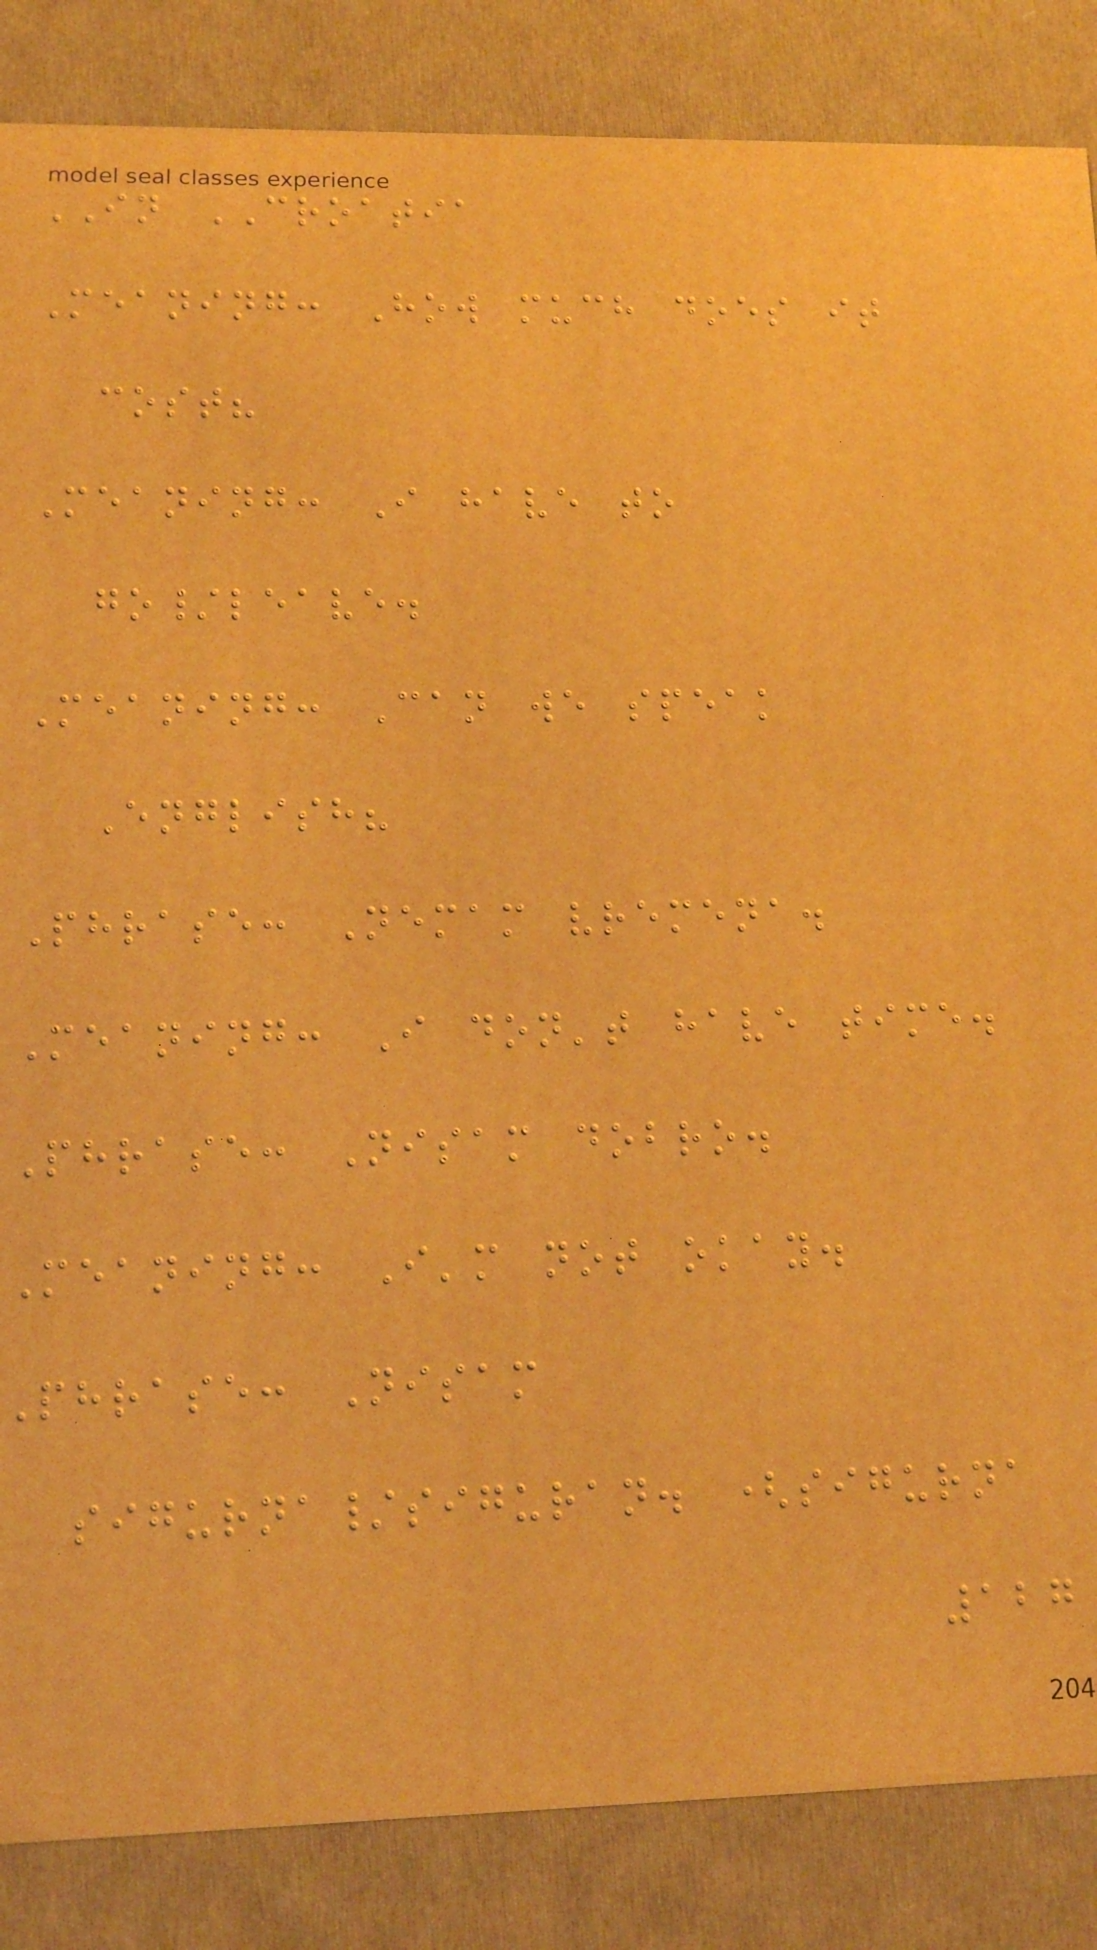IN CROATIA
Meaning: How much does it
cost?
Meaning: I have to
go/leave.
Meaning: Can we speak
English?
Phrase: Nemam vremena.
Meaning: I don't have time.
Phrase: Nisam dobro.
Meaning: I'm not okay.
Phrase: Nisam
sigurna/siguran. (sigurna
127
